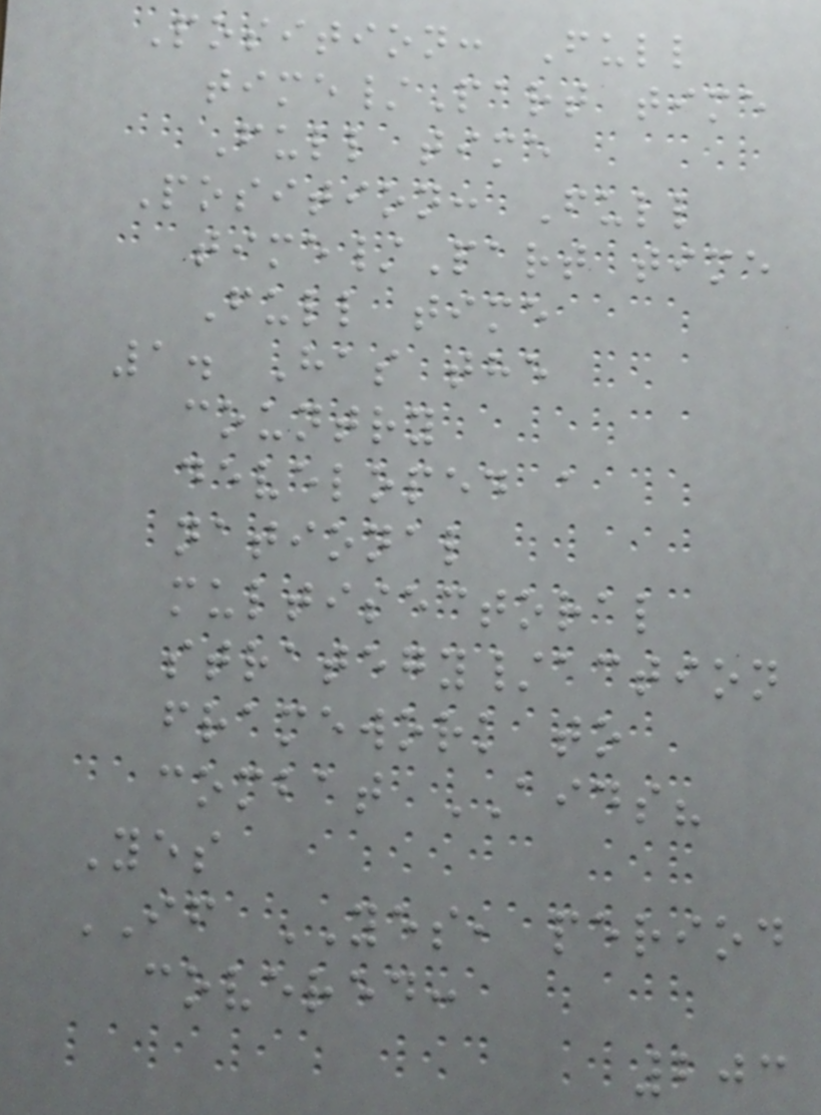Position: Full
time/Part time
Full time
Position: Full
time/Part time
Full time
1. Has the
country
developed a
national
multisectoral
strategy/action
framework to
combat AIDS?
Yes
IF YES, period
covered:
203
